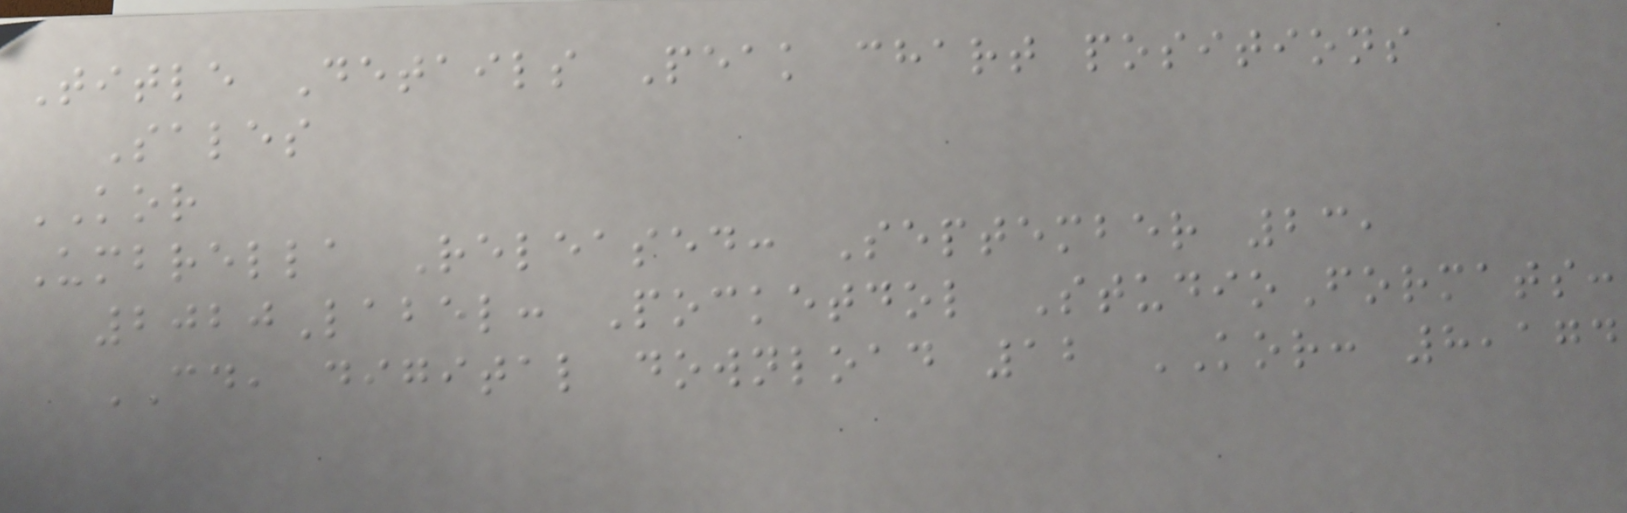Title Details Peak chart positions
Sales
KOR
Umbrella Released: September 23,
2020Label: Pocketdol StudioFormats:
CD, digital download 12 KOR: 8,174
